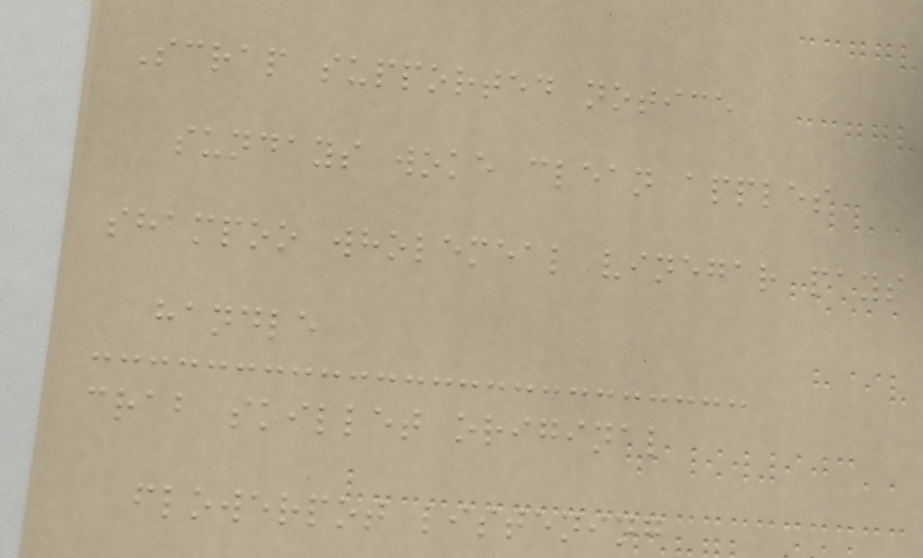Scrap supported notice
sundays woke clean apples
shampoo wholemeal vinegar pays
handle
crab skillet original
flowerpot listening
